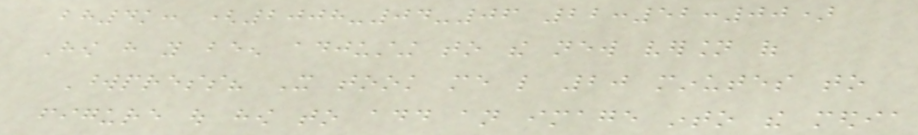bh4k: (2008-04-06 22:52:00)
How have you been adjusting to the new version of
Wordpress? It took me like 20 minutes to
figure out how to add an image into the media
